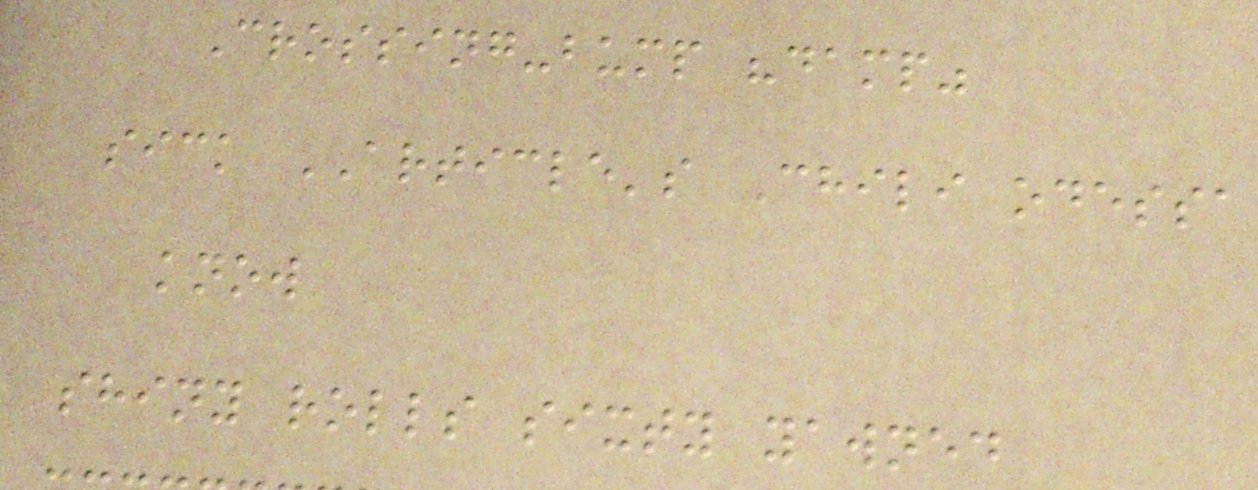Crossing-bump "damp"
sick ARTICLE's Chili odessa
know
shiny rolls sixty yawned
